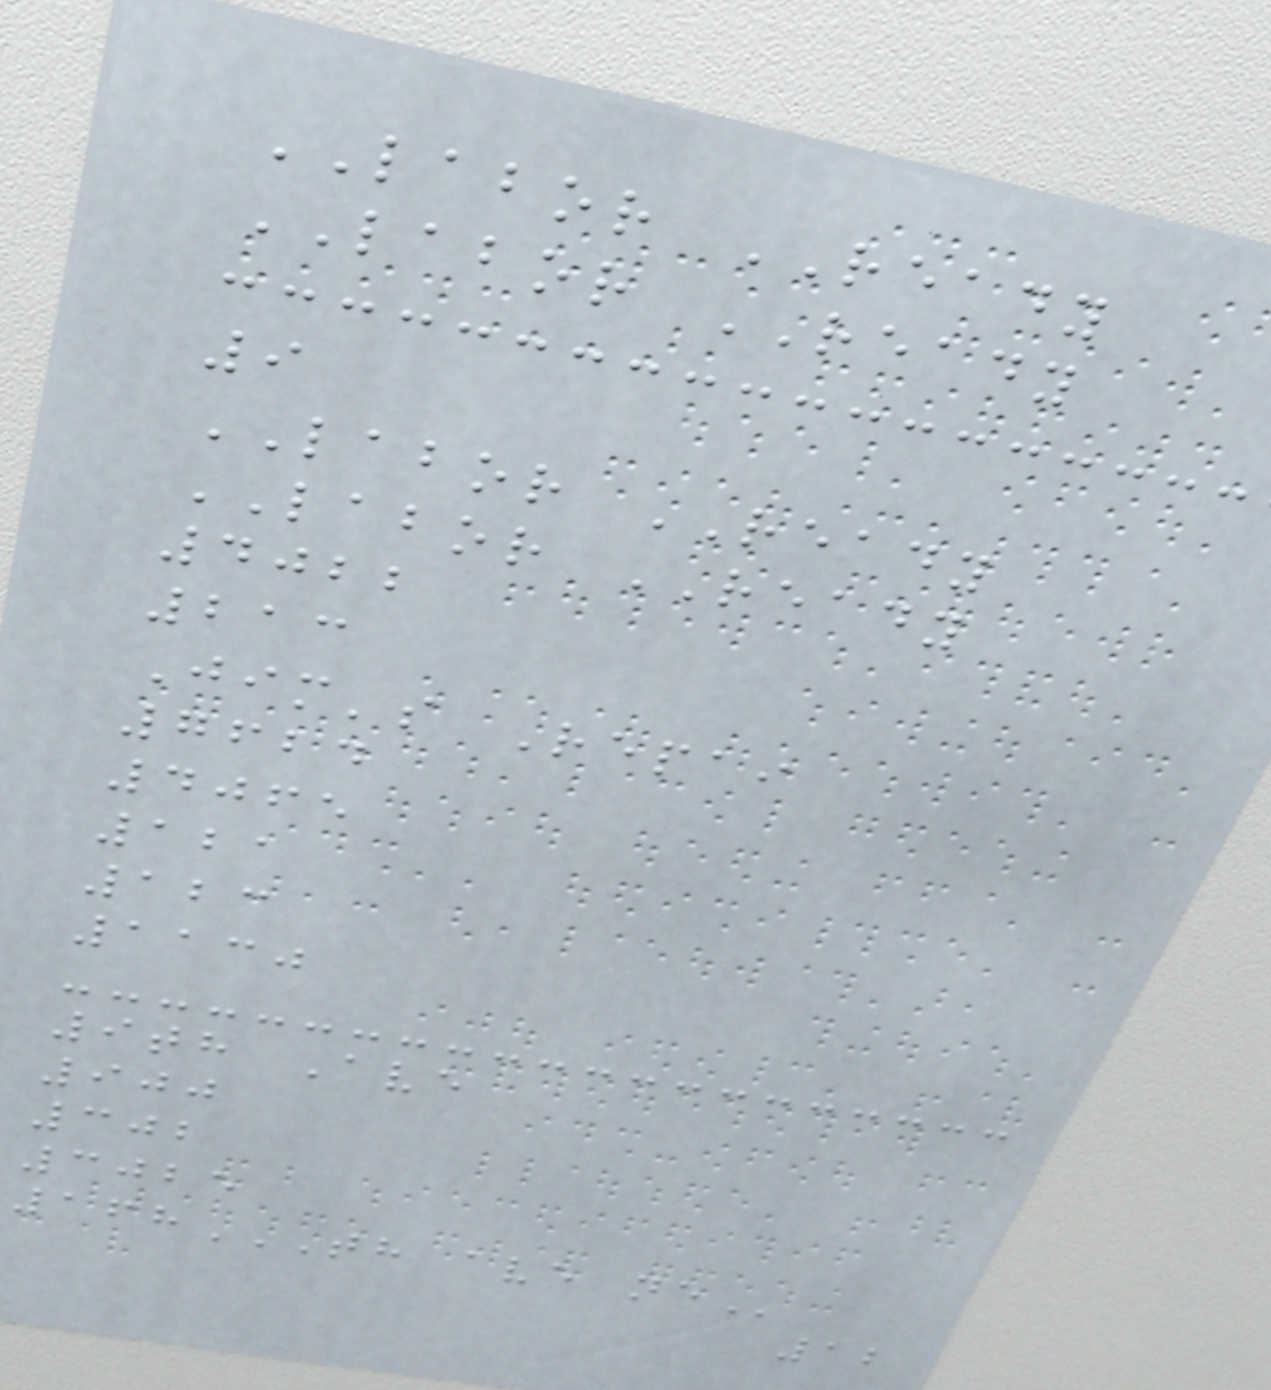LABOR READY
LABOR READY
9
LABOR READY
LABOR READY
4022
213
Jim's Repai
7624
4065
121
123
1130
9th Ave
900
302
3025
168TH AVE NE
12
